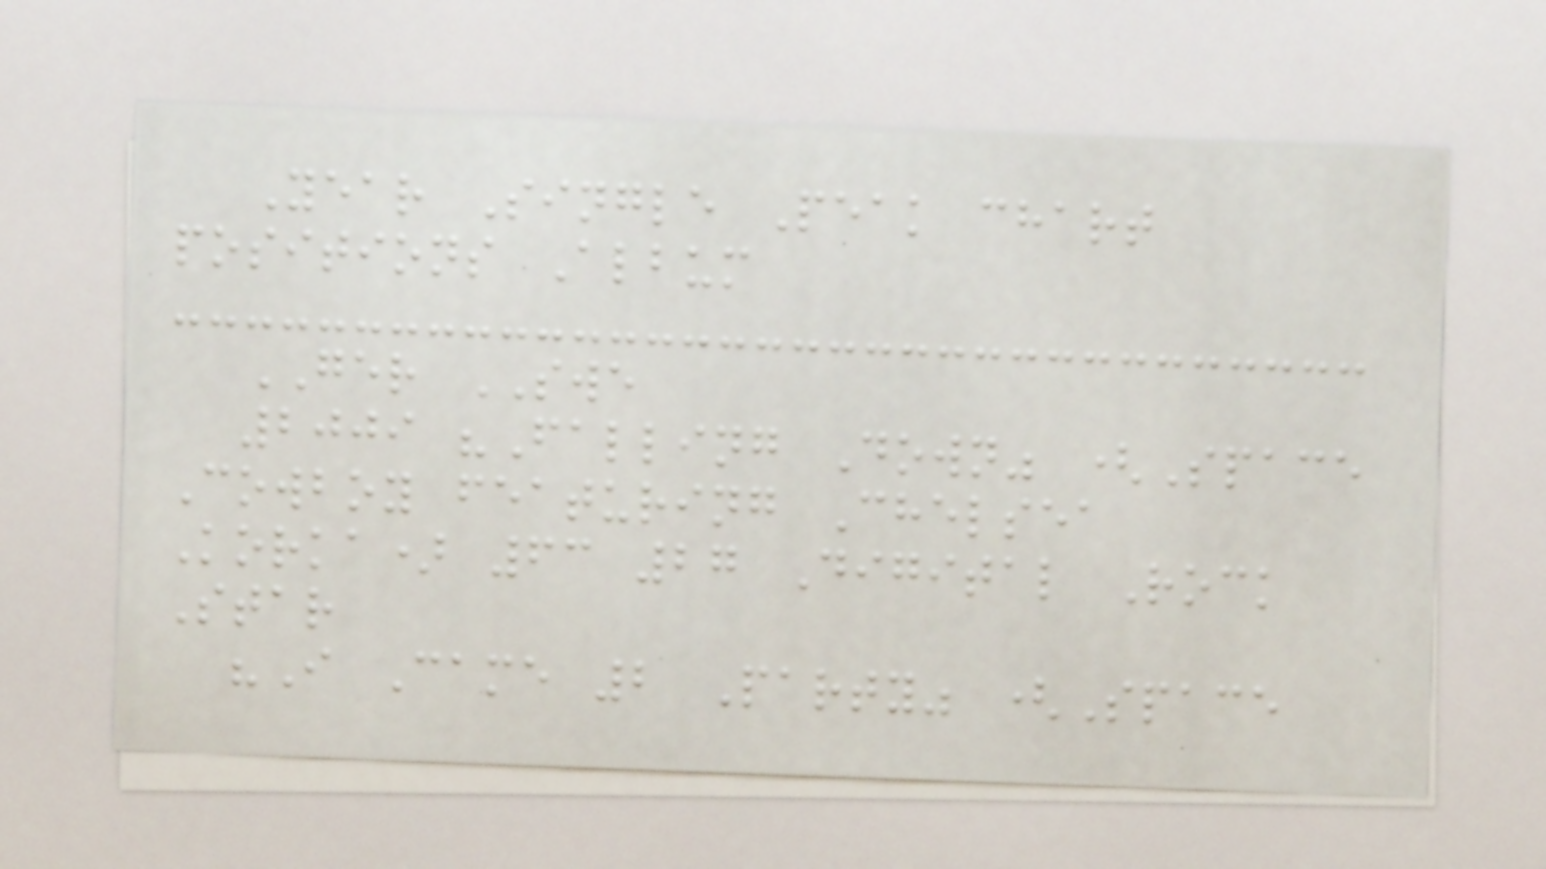Year Single Peak chart
positions Album
GER SWE
2009 "Falling Down" (Space
Cowboy featuring Chelsea
Korka) 63 27 Digital Rock
Star
"I Came 2 Party" (Space
